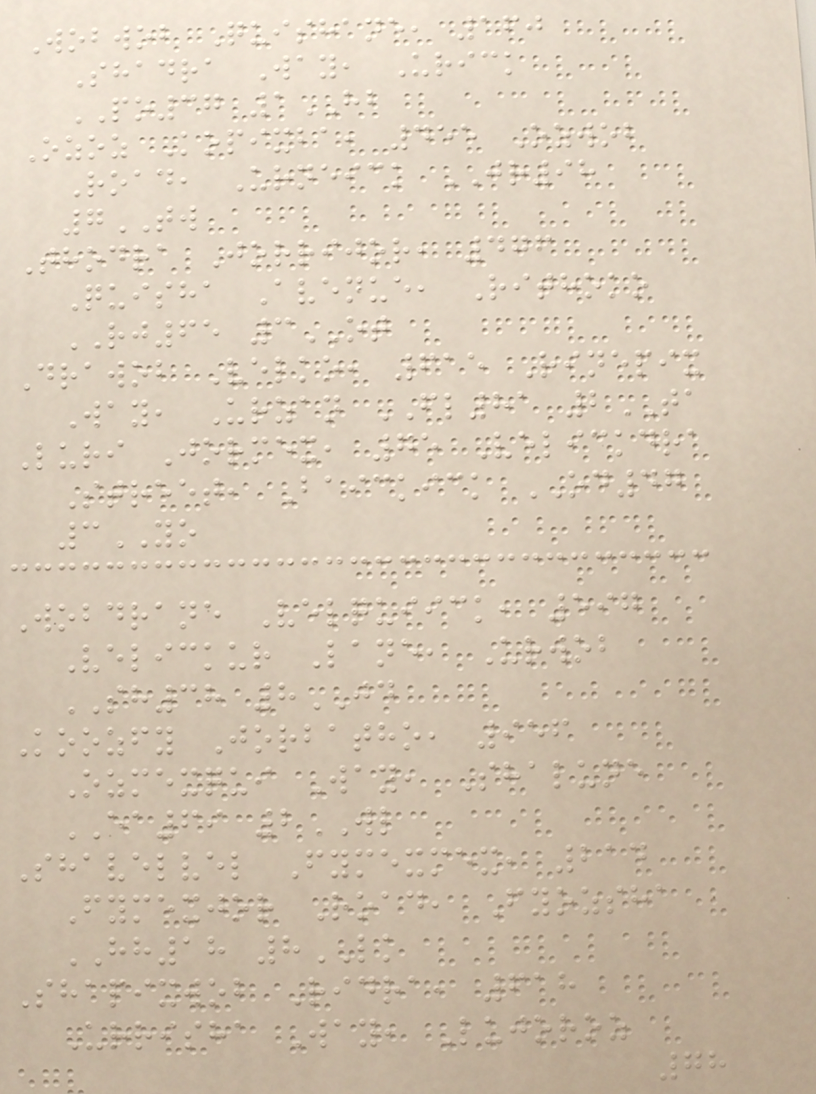Wobwob Quishane, 160
Shadra Way, Urick
PO37 1HB
Ozoz Kopixba, 455 Ozwob
Road, Urneick JR98
7TW
Thodra Jorrijor, 476
Quisha Avenue, Rithoko
RJ65 3OT
Drawob Velko, 615 Rinepix
Way, Urzan FL81 2TA
Luri Jormex, 75 Velickdra
Street, Baickick OD47
3YO
Wobdrane Velquiick, 597
Velickur Lane, Urwob
SH38 8JD
Koozfy Jorbatho, 956
Ozmexqui Way, Shalune
EA69 2WL
Shavelvel Fymexmex, 214
Fymexjor Road, Fyozsha
HH18 8LK
Shapixwob Ridra, 618
Urrisha Way, Lujoroz
78
